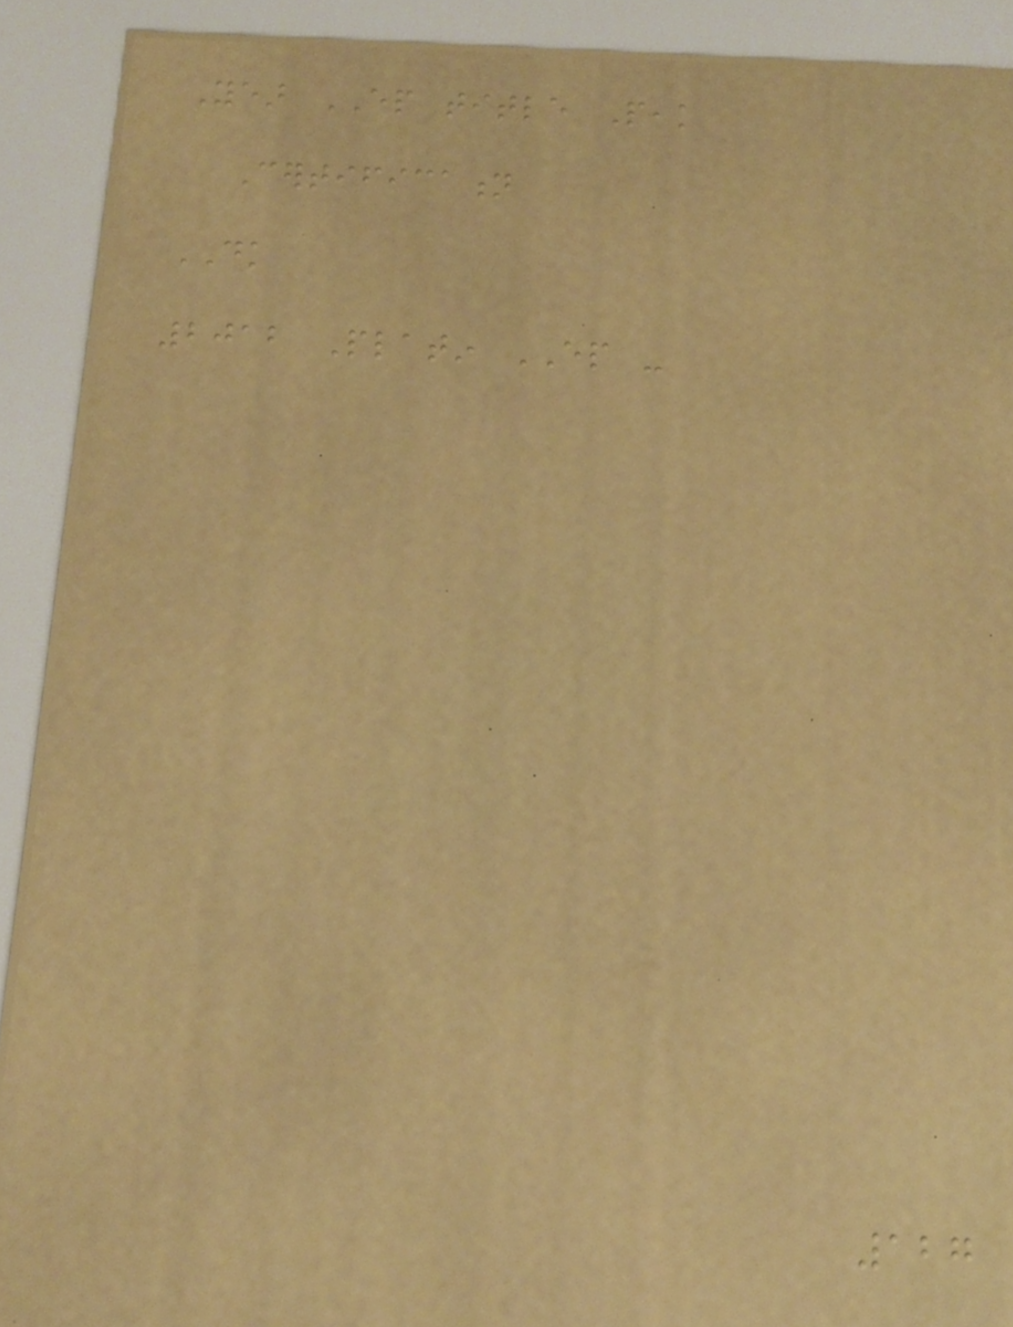Year EP title Peak
Certification
DK
2012 Platin EP -
127
